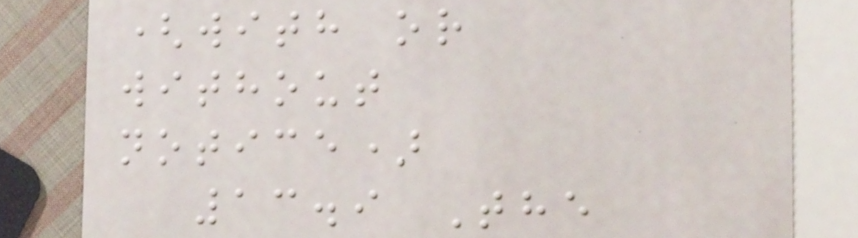(with or
without
notice)
13.9 The
